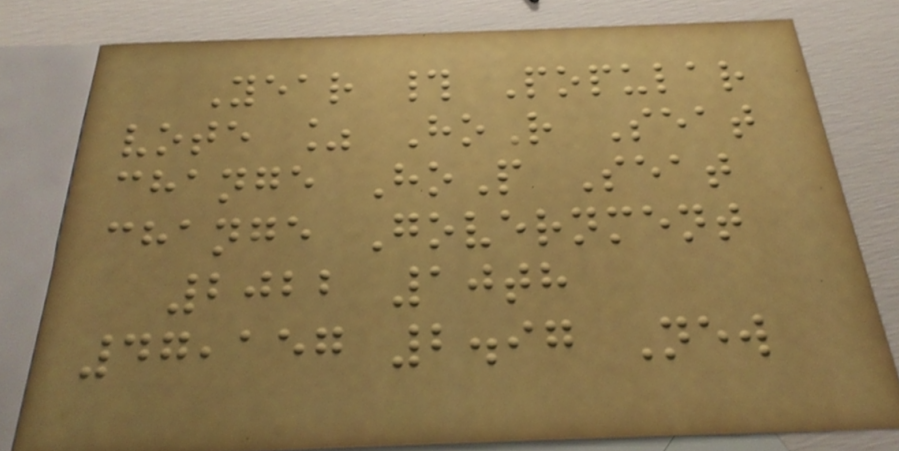Year # Popular
vote % HoR Seat
change HoP Seat
change Government
2022 10th
47,157 2.97 New
